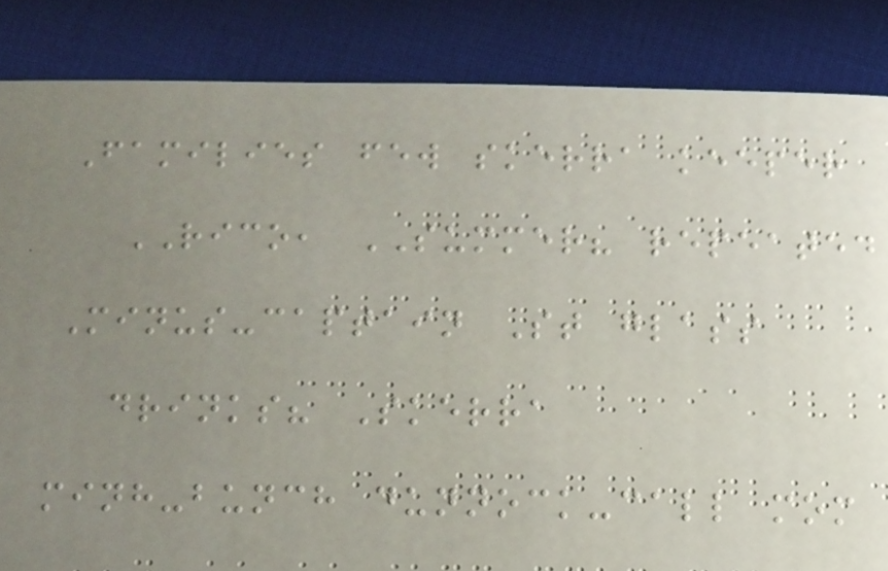Families few skerra keeper
RICO, SUMMER? repeated
Minus-captain St glass
drinks? Skerra
minh-bunch dunnock-call mom
